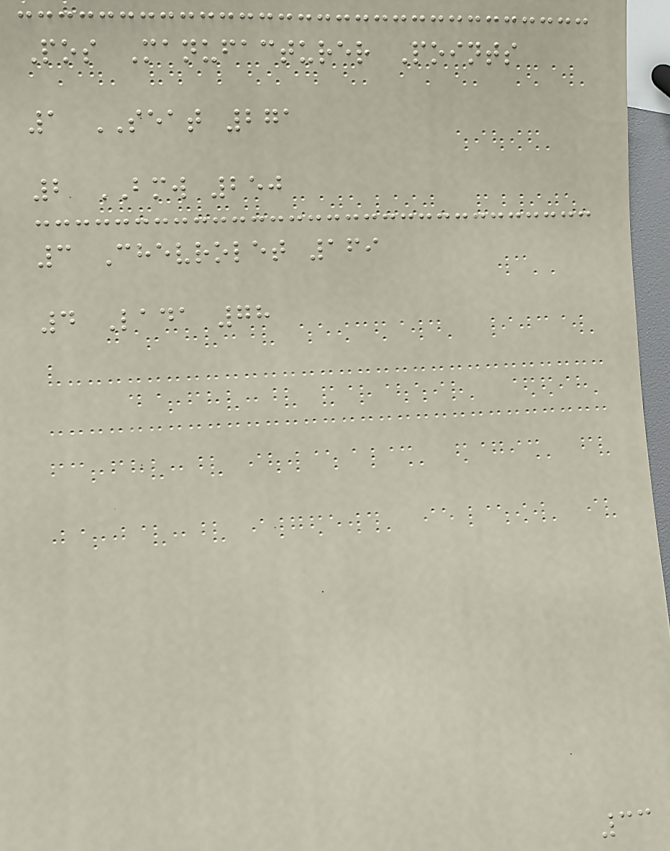Pos Manufacturer Points
1 SEAT 271
2 BMW 250
3 Chevrolet 169
4 Lada 78
33
